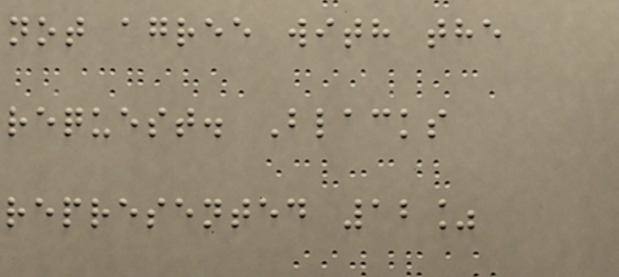not agree with the
request. Blacks
represented 12%
